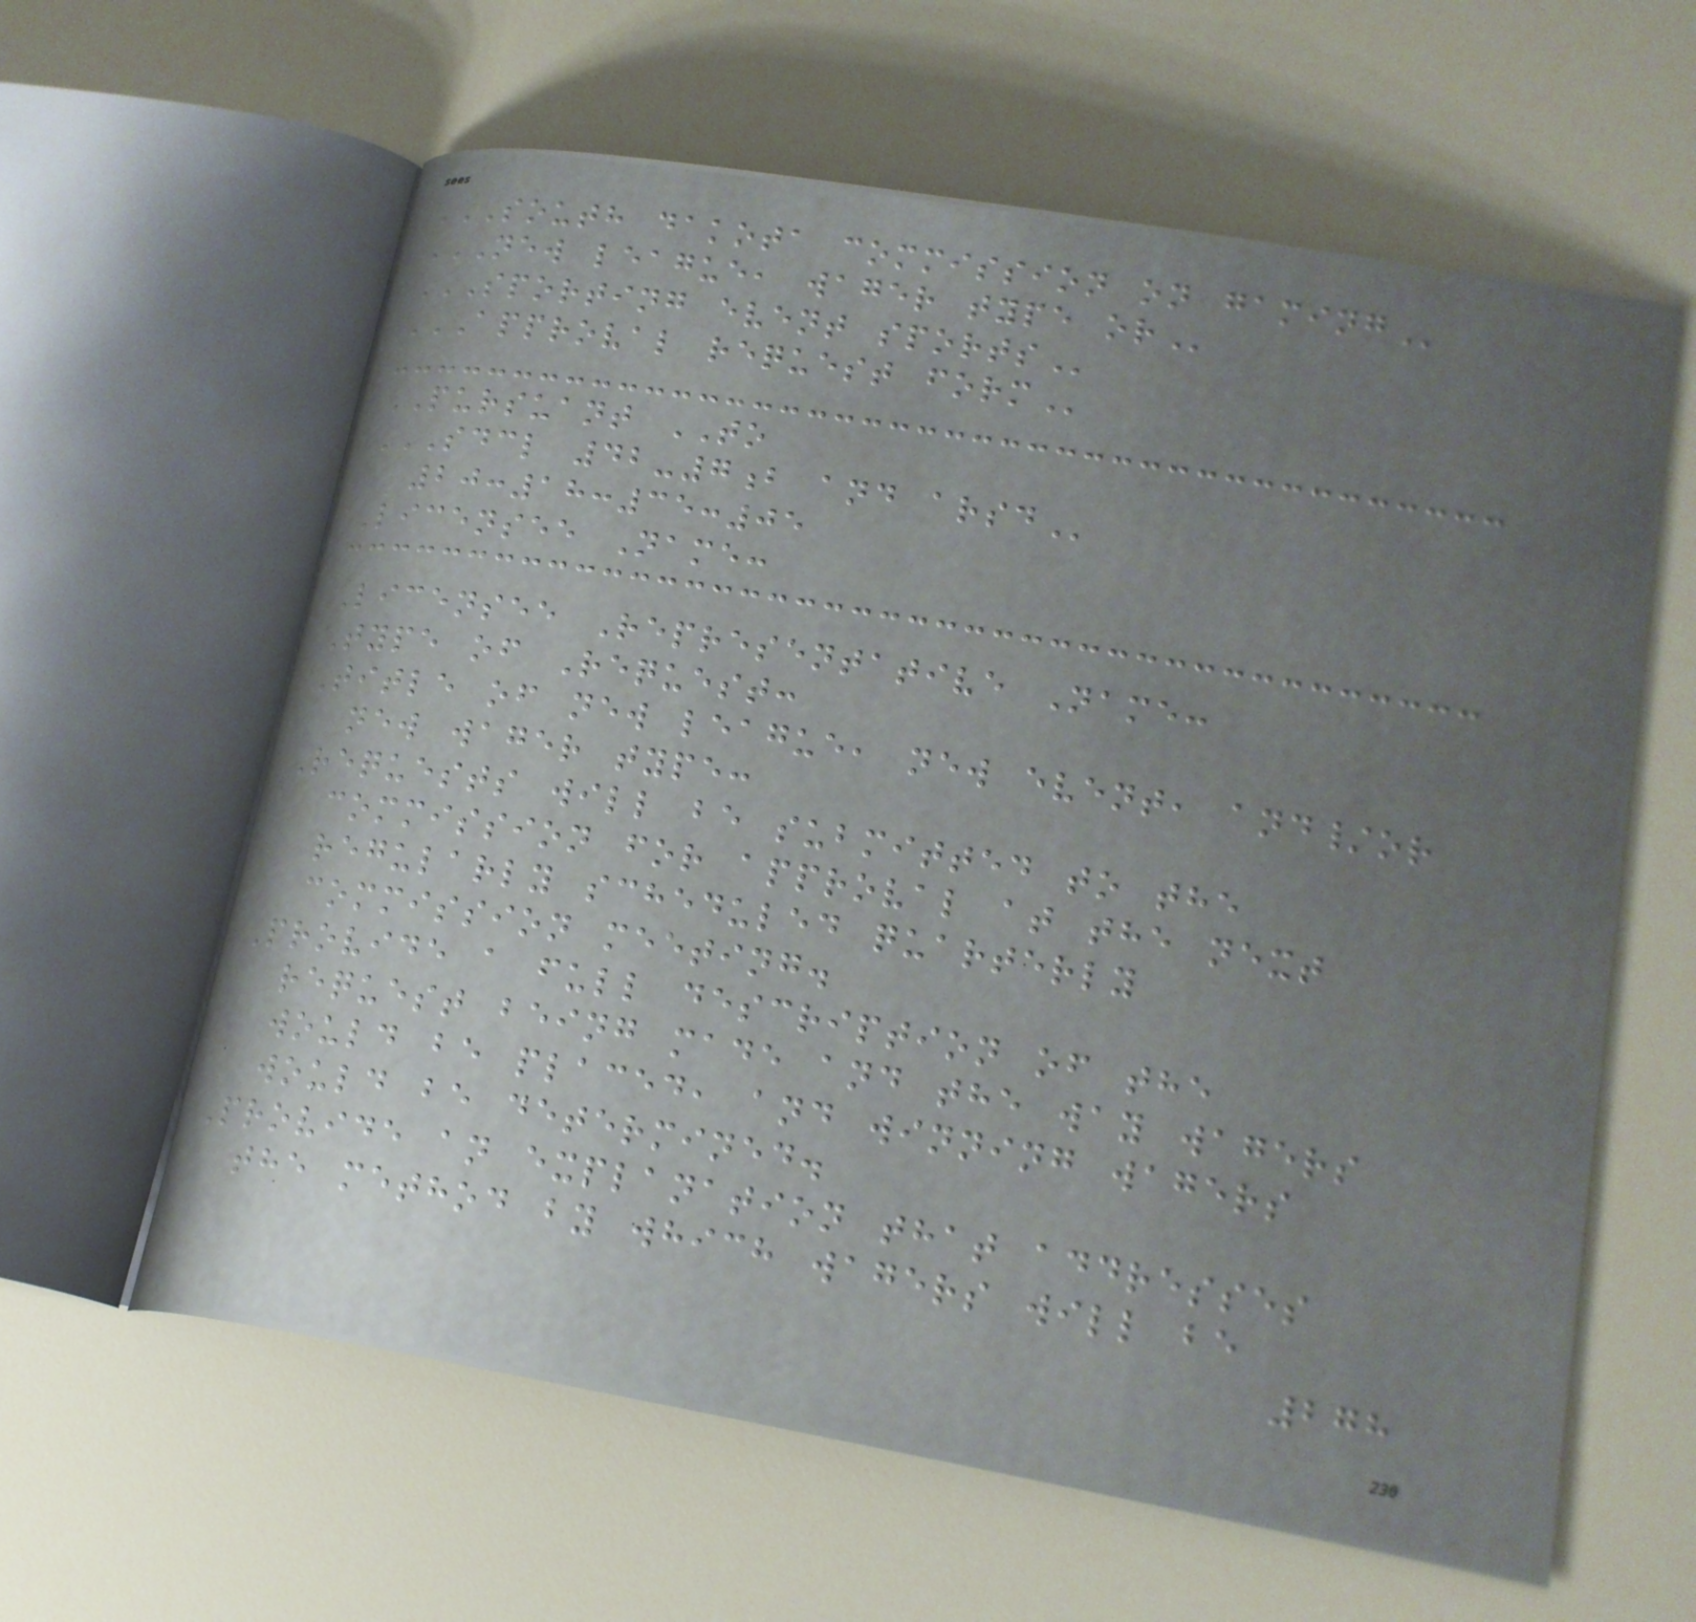SOUTH DAKOTA COMMISSION ON GAMING
NEW LEAGUE, WAGER TYPE OR
SPORTING EVENT SPORTS
APPROVAL REQUEST FORM
PURSUANT TO
SDCL 42-7B AND ARSD
20:18:35:05
Licensee Name:
Licensee Representative Name:
Type of Request:
Title of new league, new event, and/or
new wager type:
Requests will be submitted to the
commission for approval at the next
regularly scheduled quarterly
commission meeting.
Provide a full description of the
request being made and the way wagers
would be placed, and winning wagers
would be determined.
Provide an explanation that addresses
the method by which wagers will be
278
